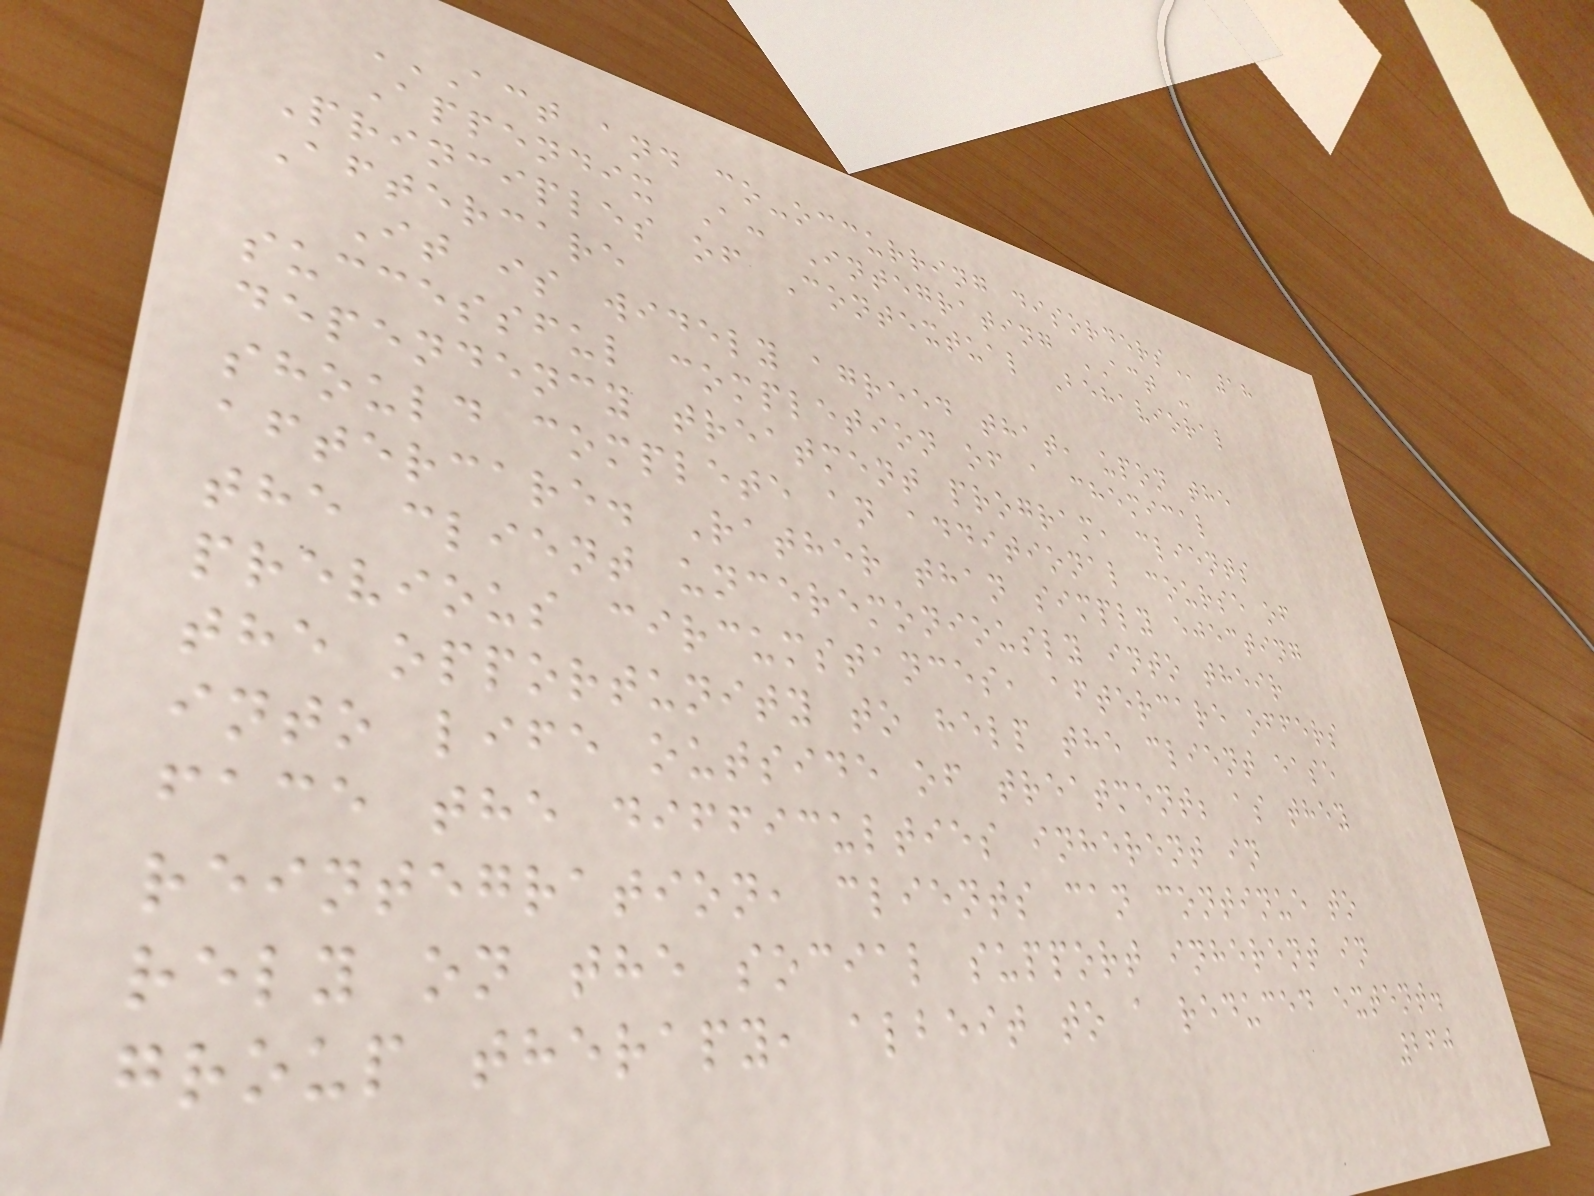ACT AND CO-OCCURRING DISORDERS 18
Appendix A: Integrating ACT -
Principles of Contextual Behavioral
Aftercare
It is widely agreed that, upon the
successful completion of a chemical
dependency treatment program, clients
should complete an additional course of
aftercare. Rather than simply ejecting
the client unceremoniously into their
previous circumstances, aftercare offers
the opportunity to help the client ease
into life outside of treatment; as they
face the difficulties inherent in
reintegration, clients can continue to
rely on the social support inherent in
group therapy, albeit to a reduced extent.
260
